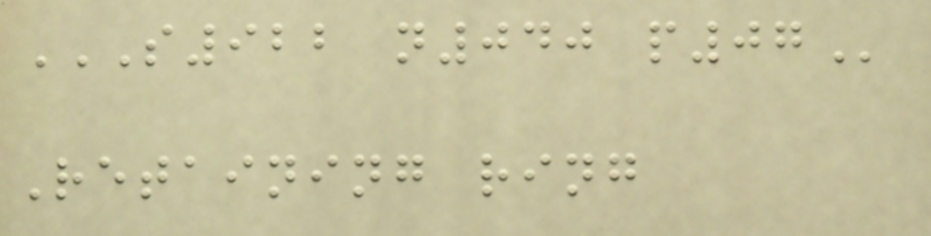S922 N040 P07
Retaining ring
